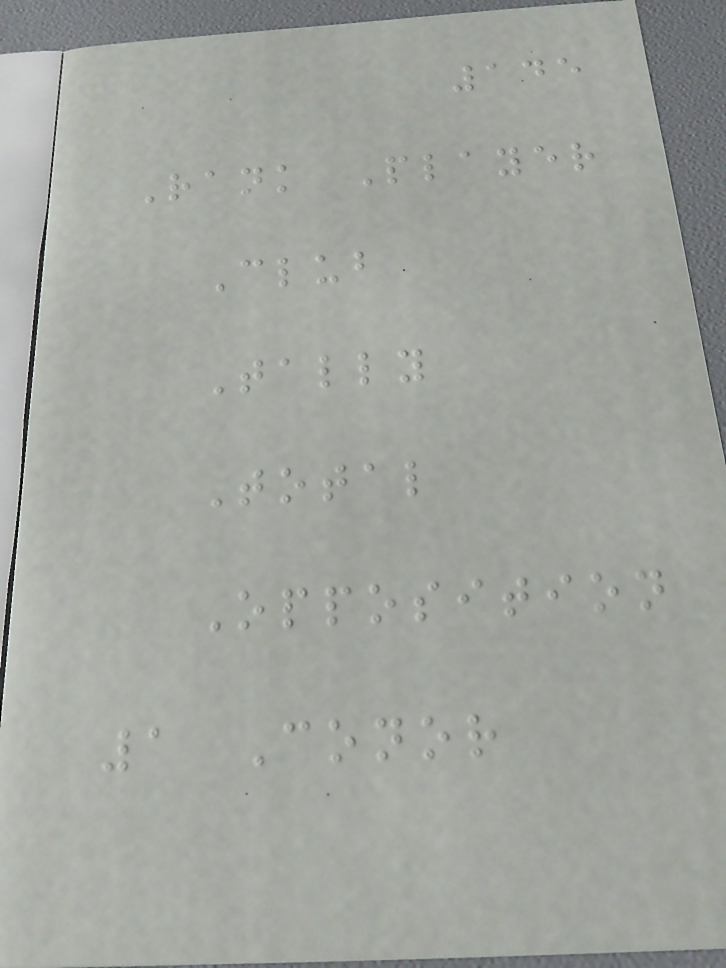145
Rank Player
Club
Tally
Total
Opposition
1 Conor
